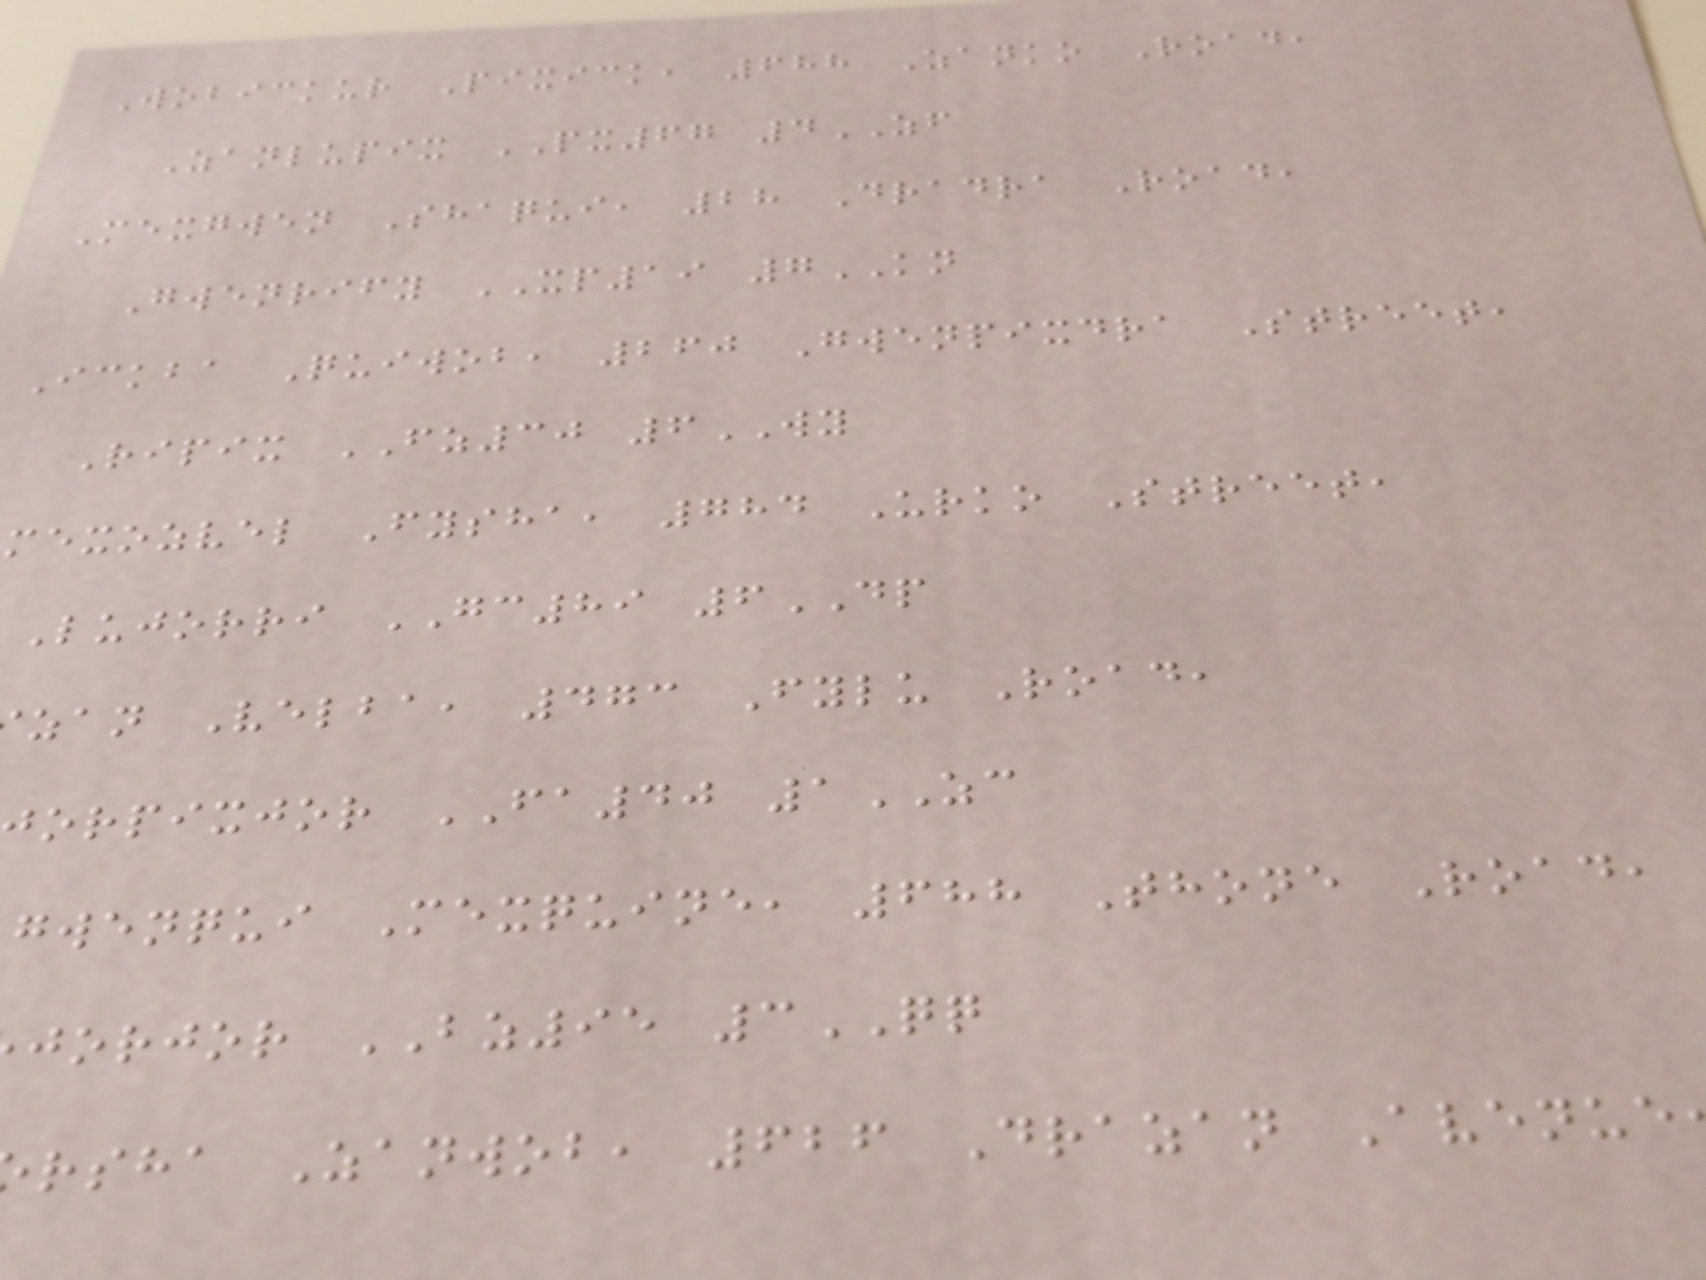Wobickur Pixick, 688 Zanko Road,
Zanlupix PX67 4ZF
Mexgwen Shaqui, 28 Dradra Road,
Gwenrify XP19 7KN
Ickba Quiwob, 260 Gwenpixdra Street,
Ripix FZ30 6WY
mexozvel Fysha, 784 Urko Street,
Lujorri GC89 6DP
zan Velba, 473 Fylu Road,
orpixjor FA40 1ZC
gwenqui Mexquine, 688 Thone Road,
jorjor BZ95 3QQ
rsha Zanwob, 626 Drazan Avenue
